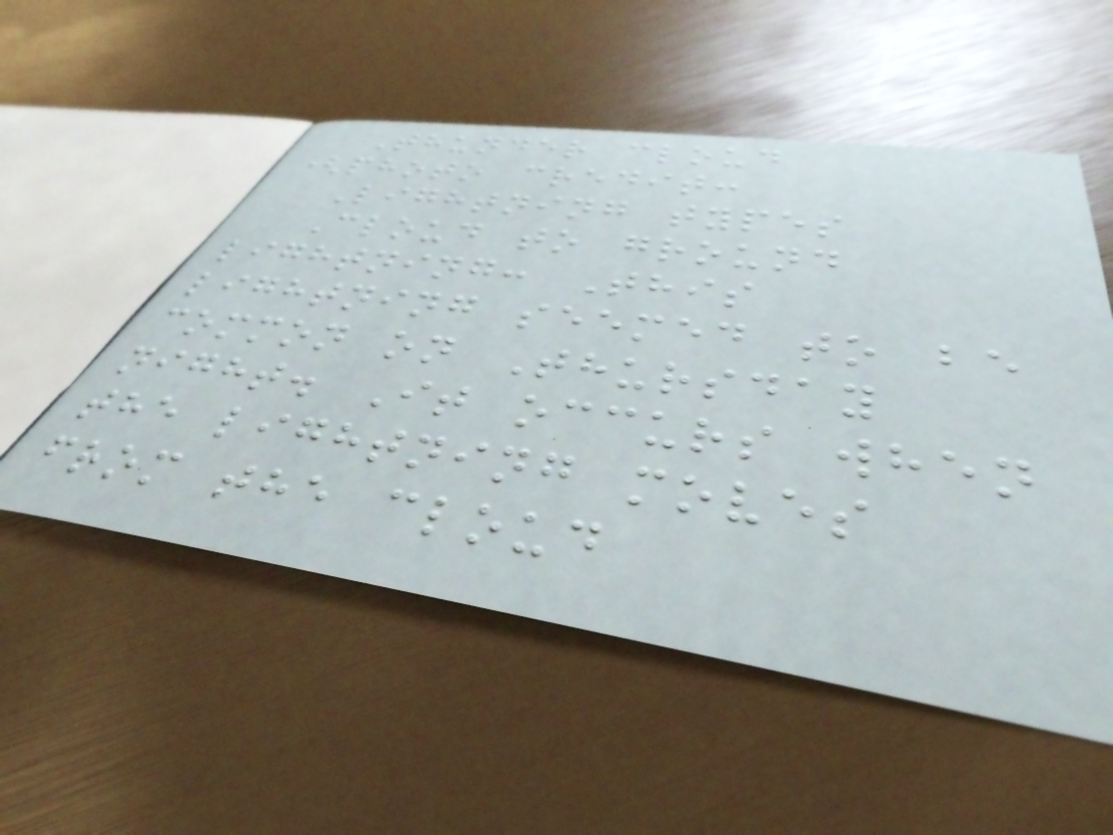Thunder cloud
(photo credit:
Lightning types
Cloud to ground
lightning: This
lightning seemed to be
common on Thursday
night. It occurs when
the lightning moves
from the cloud
